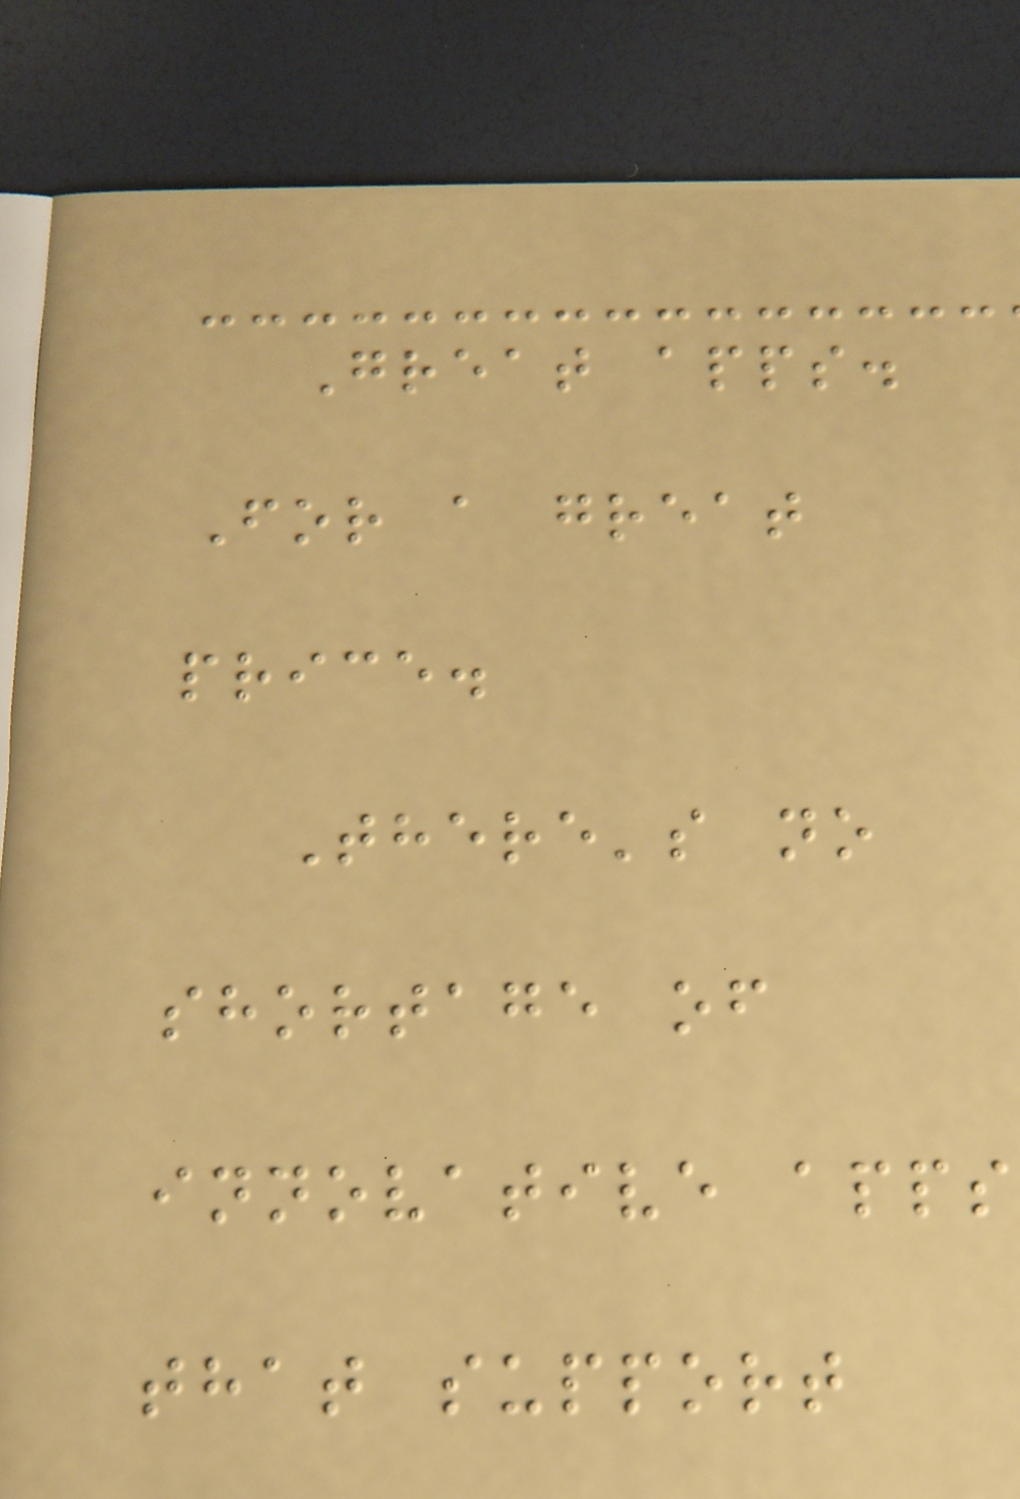Great apps.
For a great
price.
There's no
shortage of
innovative apps
that support
